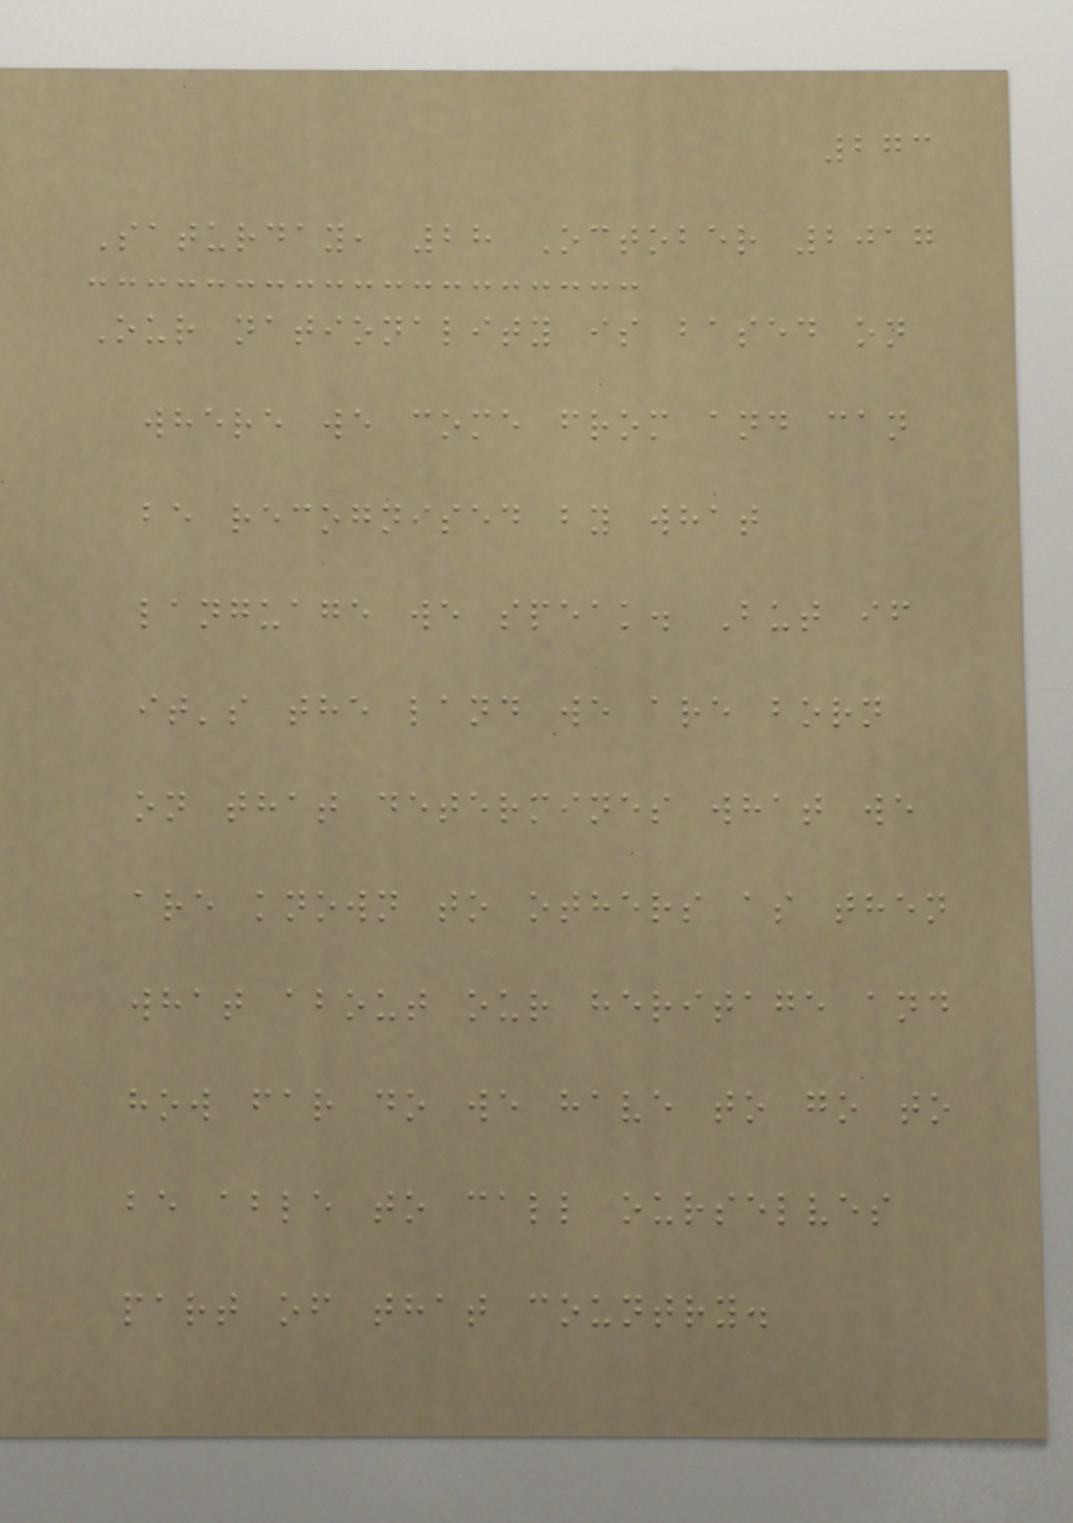273
Saturday, 28 October 2017
Our nationality is based on
where we come from and can
be recognised by what
language we speak. But if
it's the land we are born
on that determines what we
are known to others as then
what about our heritage and
how far do we have to go to
be able to call ourselves
part of that country.
